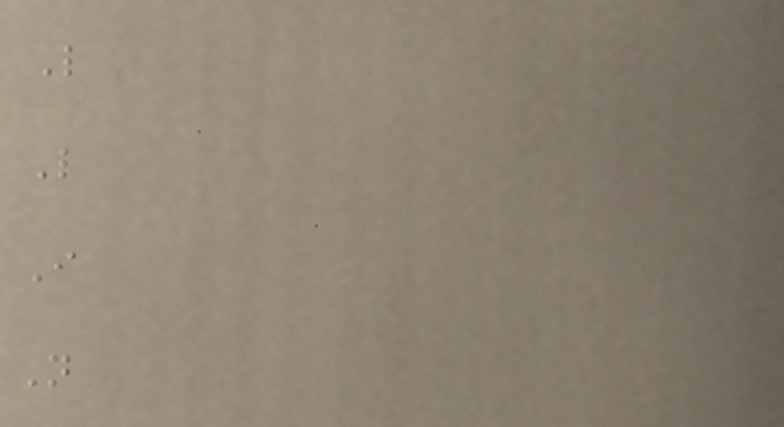L
L
I
N
